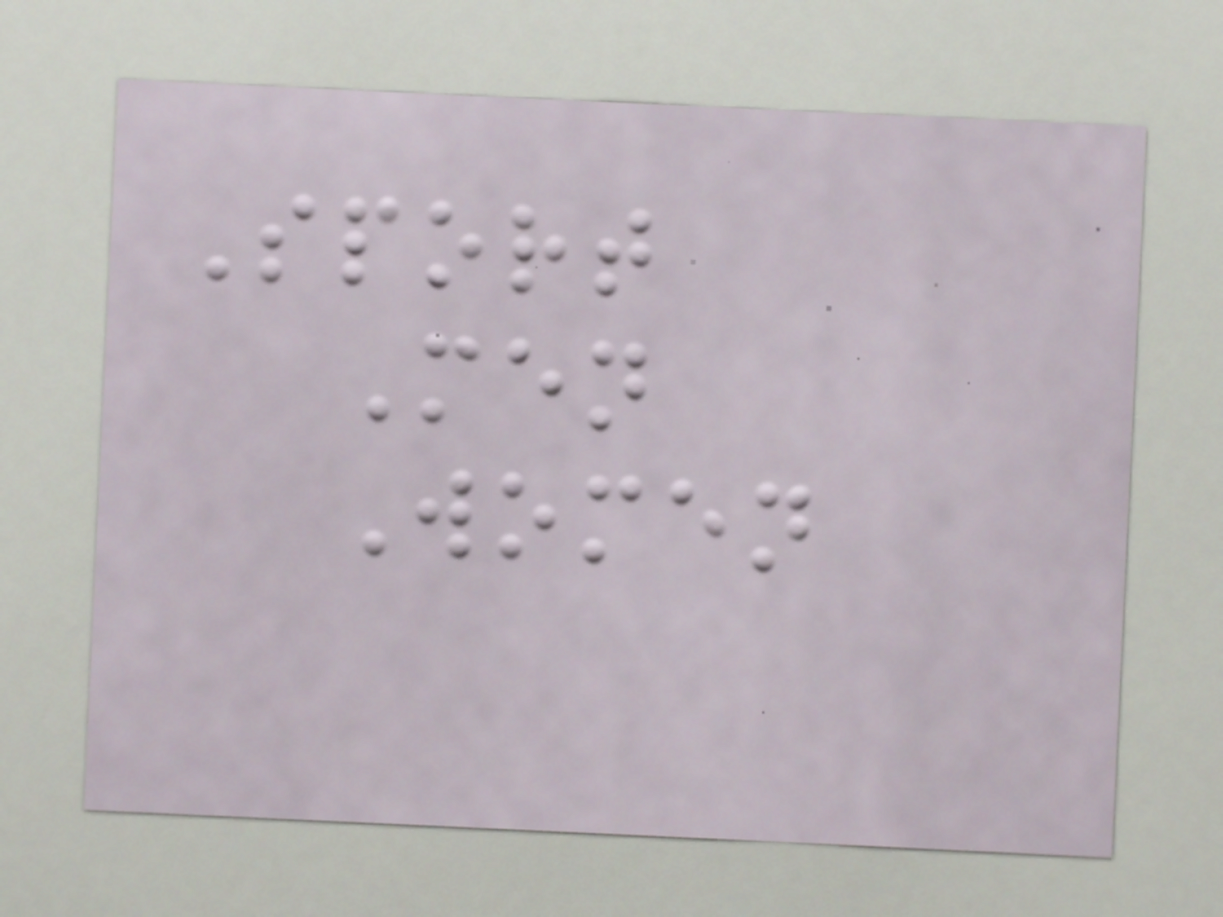Sport
Men
Women
